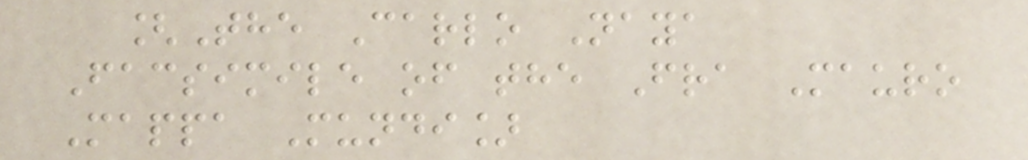[The Carlo Naya
Facsimile of the Fra Mauro
Mappa Mundi]
